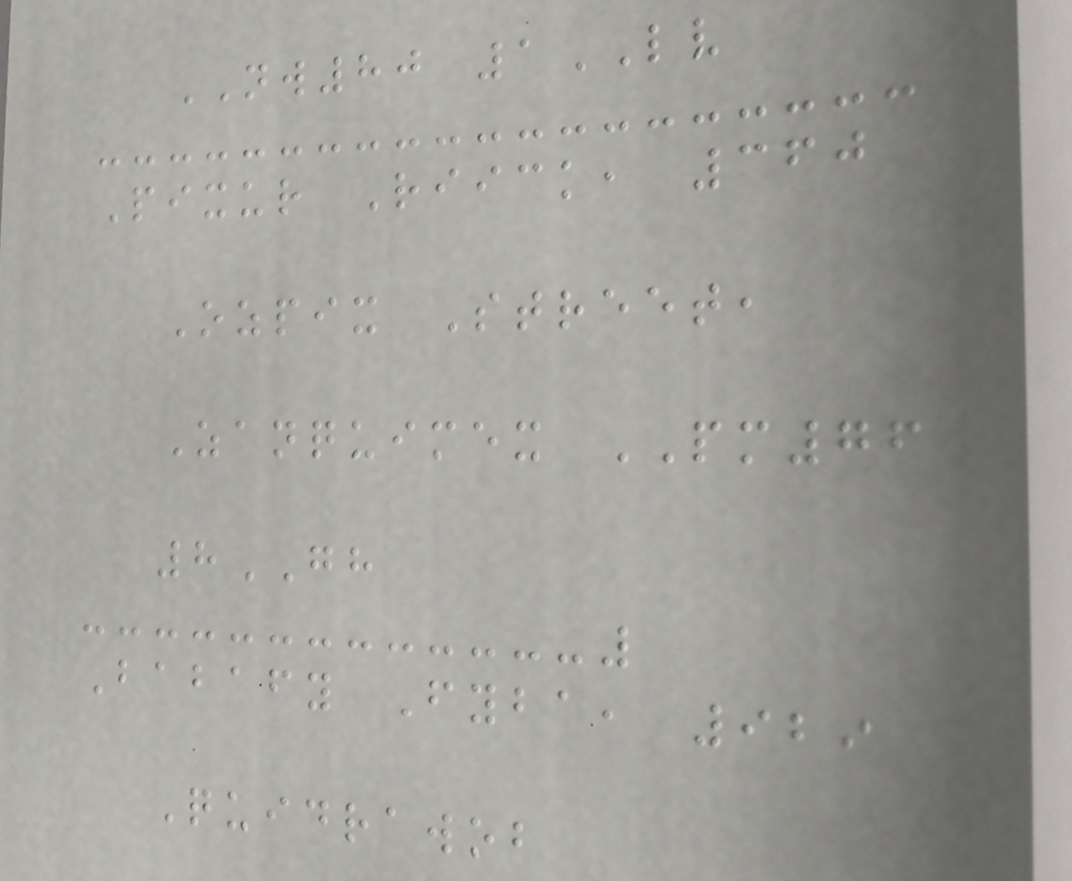NW80 1LV
Pixur Riick, 360
Ozpix Street,
Zanquimex PM76
8GH
Babafy Fyba, 929
Quidrawob
